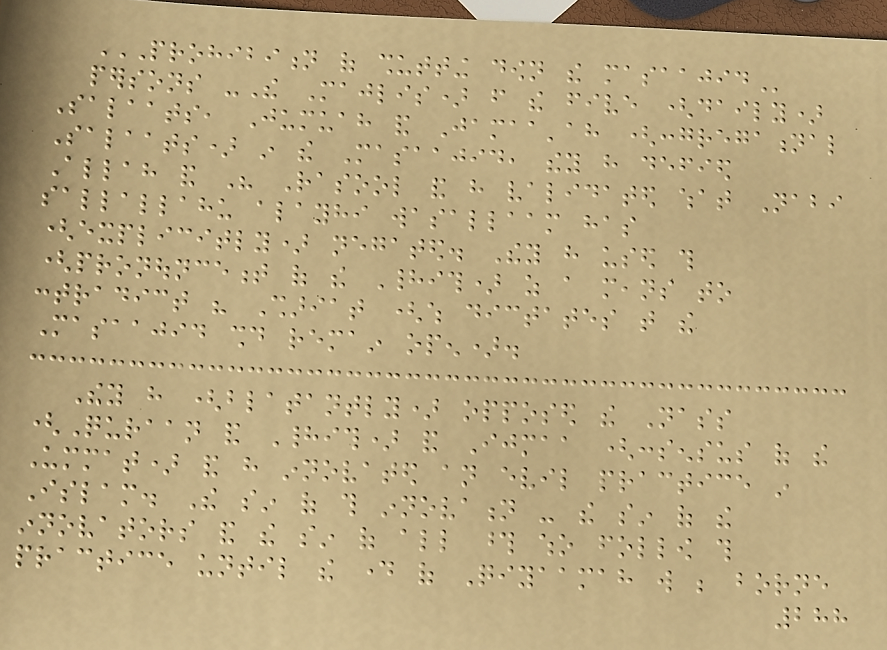PROHIBITION OF SHUTTING DOWN THE MASAAJID
persons -The Majlis) from the five (daily)
Salaats, Jumuah and Jamaa'ah (congregational
Salaats) in the Masaajid, they have defied
Allah and His Rasool and have validated what Nabi
sallallahu alayhi wasallaam has
(explicitly) negated. They have used this
(pronouncement of the Hadith) as a means to
contradict his Shariat (which dictates that the
Masaajid should remain open).
They have (blatantly) opposed the Nass
(Quraan and Hadith) and Ijmaa (consensus of the
Ummat) and have innovated an evil practice in
Islam. The sin of this innovation - the sin of the
innovators and the sin of all those who follow this
practice until the day of Qiyaamah will be borne
288
